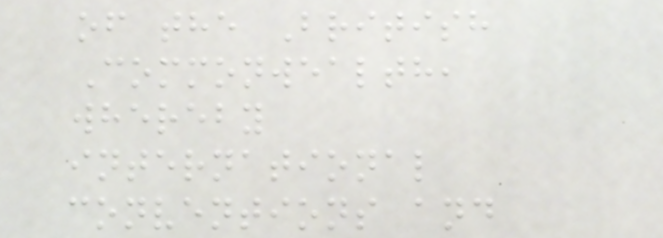of the British
Commonwealth,
whereby
international
conventions and
